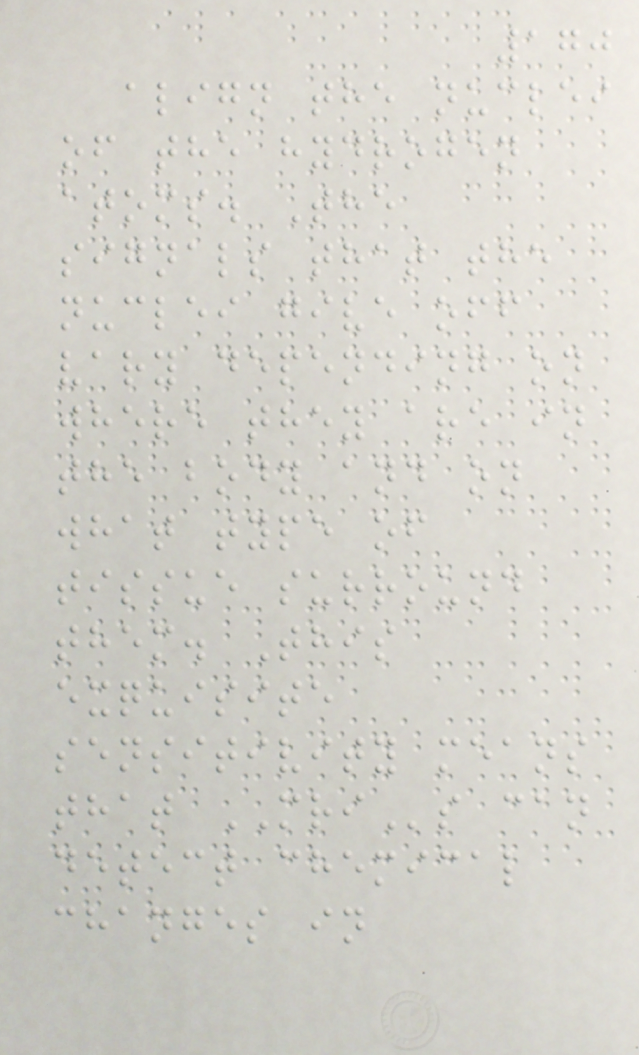170
align the nuclei
of the hydrogen
atoms. The
signals that the
nuclei give off
vary depending on
where they are in
the body and on
what type of
tissue surround
them. This
exquisite
sensitivity means
that MRIs can
detect chemical
changes in
